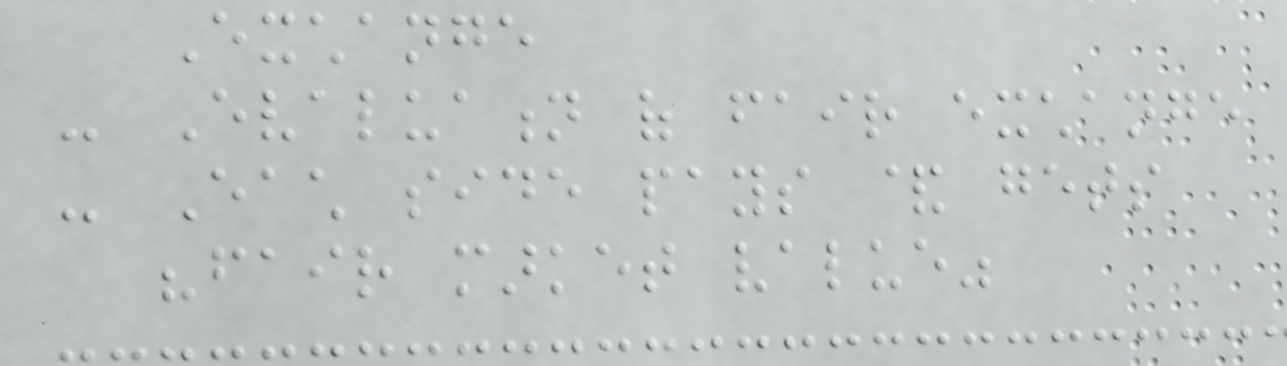Exchange
- Evaluation of fair exchange
- Each side pays & gets
"fair market value"
